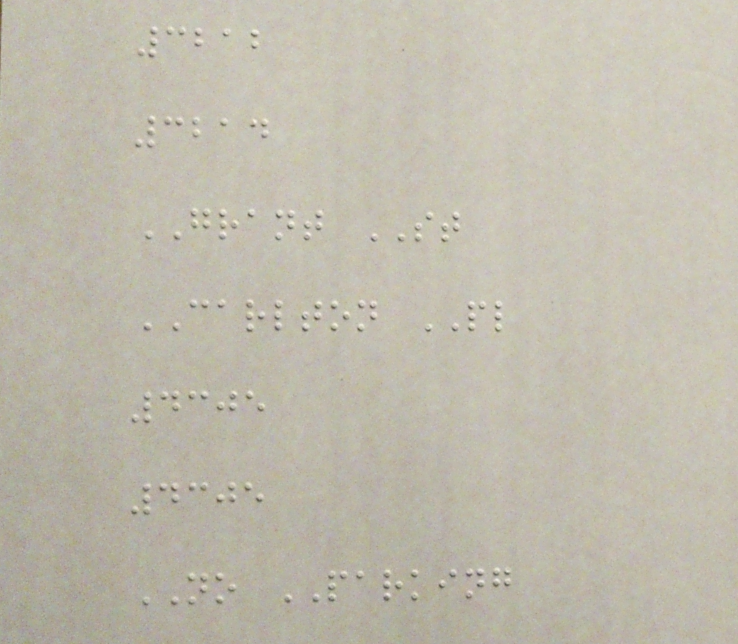3212
3214
GRANT ST
CARLTON PL
4305
4305
NO PARKING
